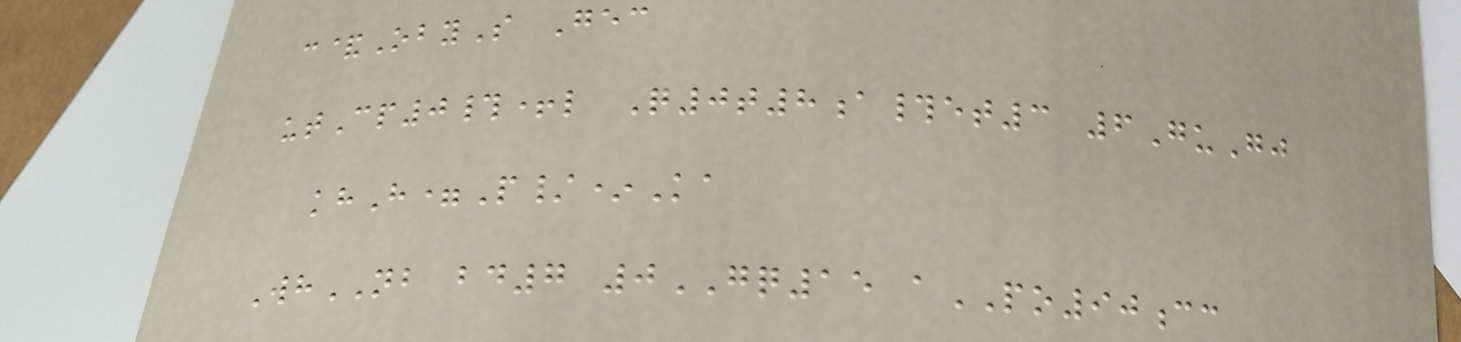c&ObyS Gec
utCp0#+l Q0t8a#et3 6GuGj
khH=P/*Ka
WhNB bd7 0GQ15 aPO90cc
